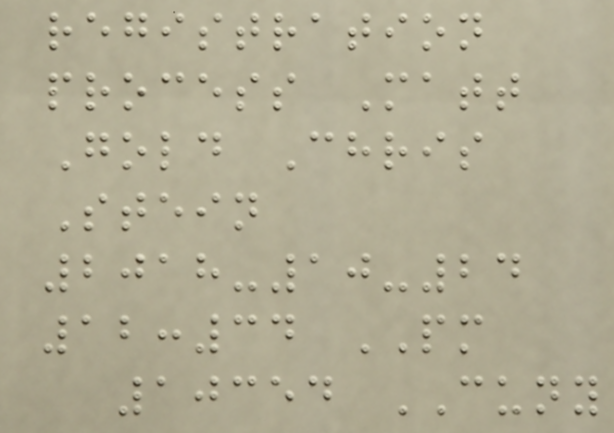registration
process Matt
Gold Chris
Stein
2018-10-24
12:34 PM
10354 CUNY
